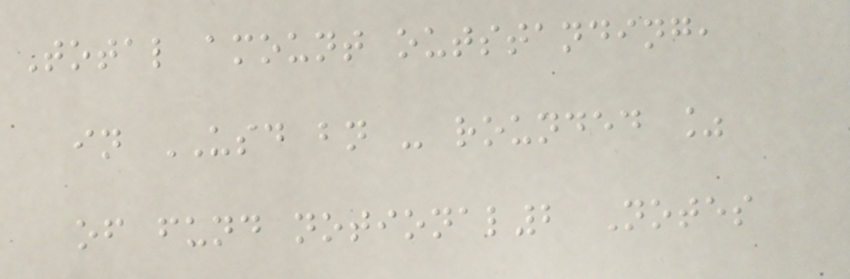Total amount outstanding,
in USD bn - rounded %
of fund notional2 Notes
